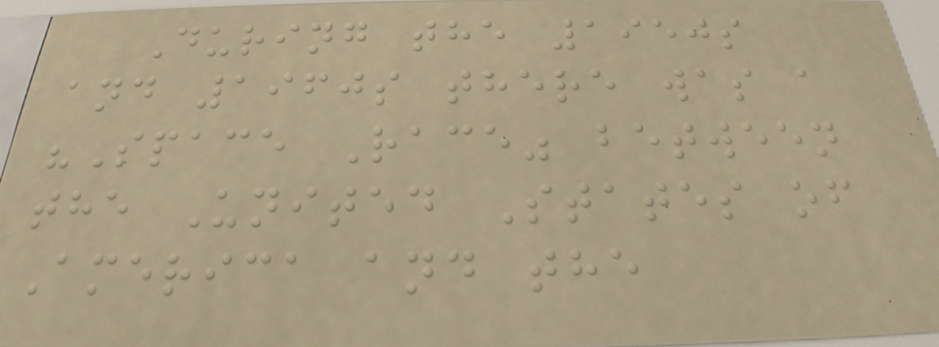During the 1950s
and 1960s there was a
"Space Race" between
the United States of
America and the
